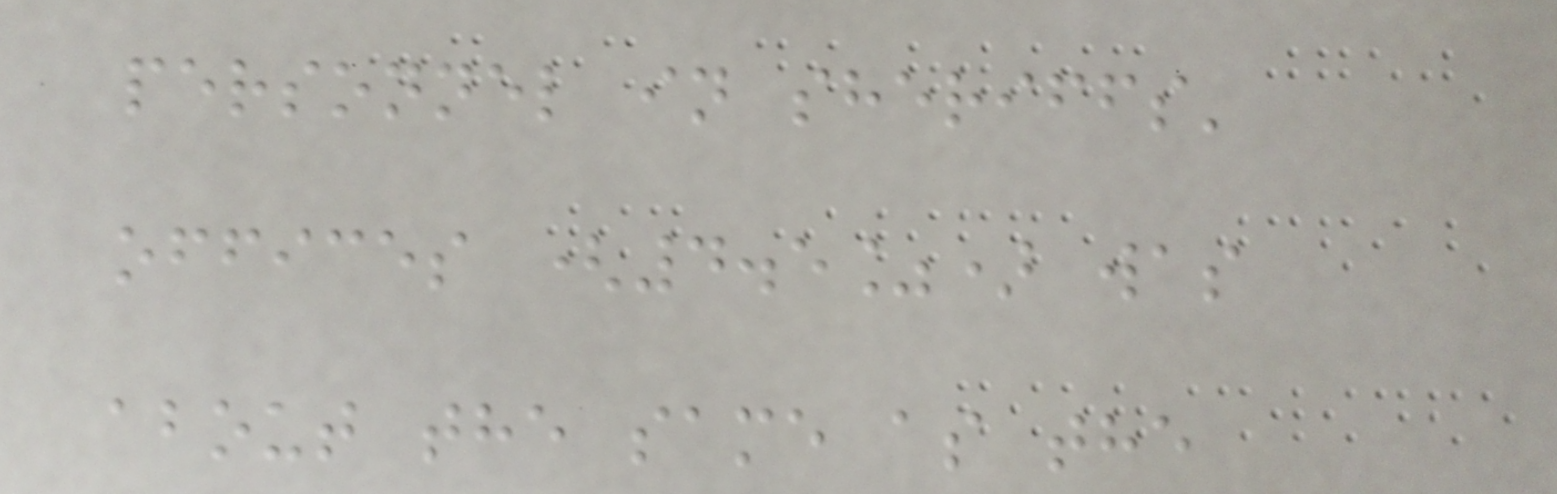personnel in sheriffs'
offices (4.5%) was
about the same as the
